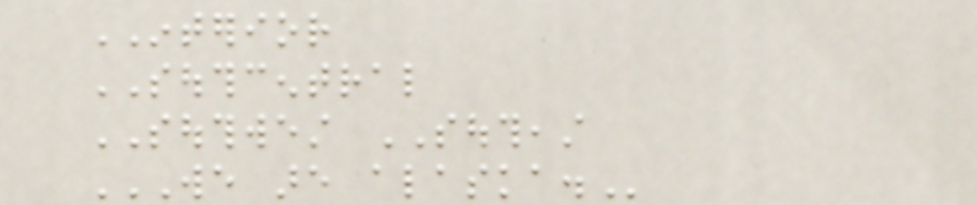INTERIOR
SOUTHCENTRAL
SOUTHWEST SOUTHEAST
WE ARE ALASKA.
